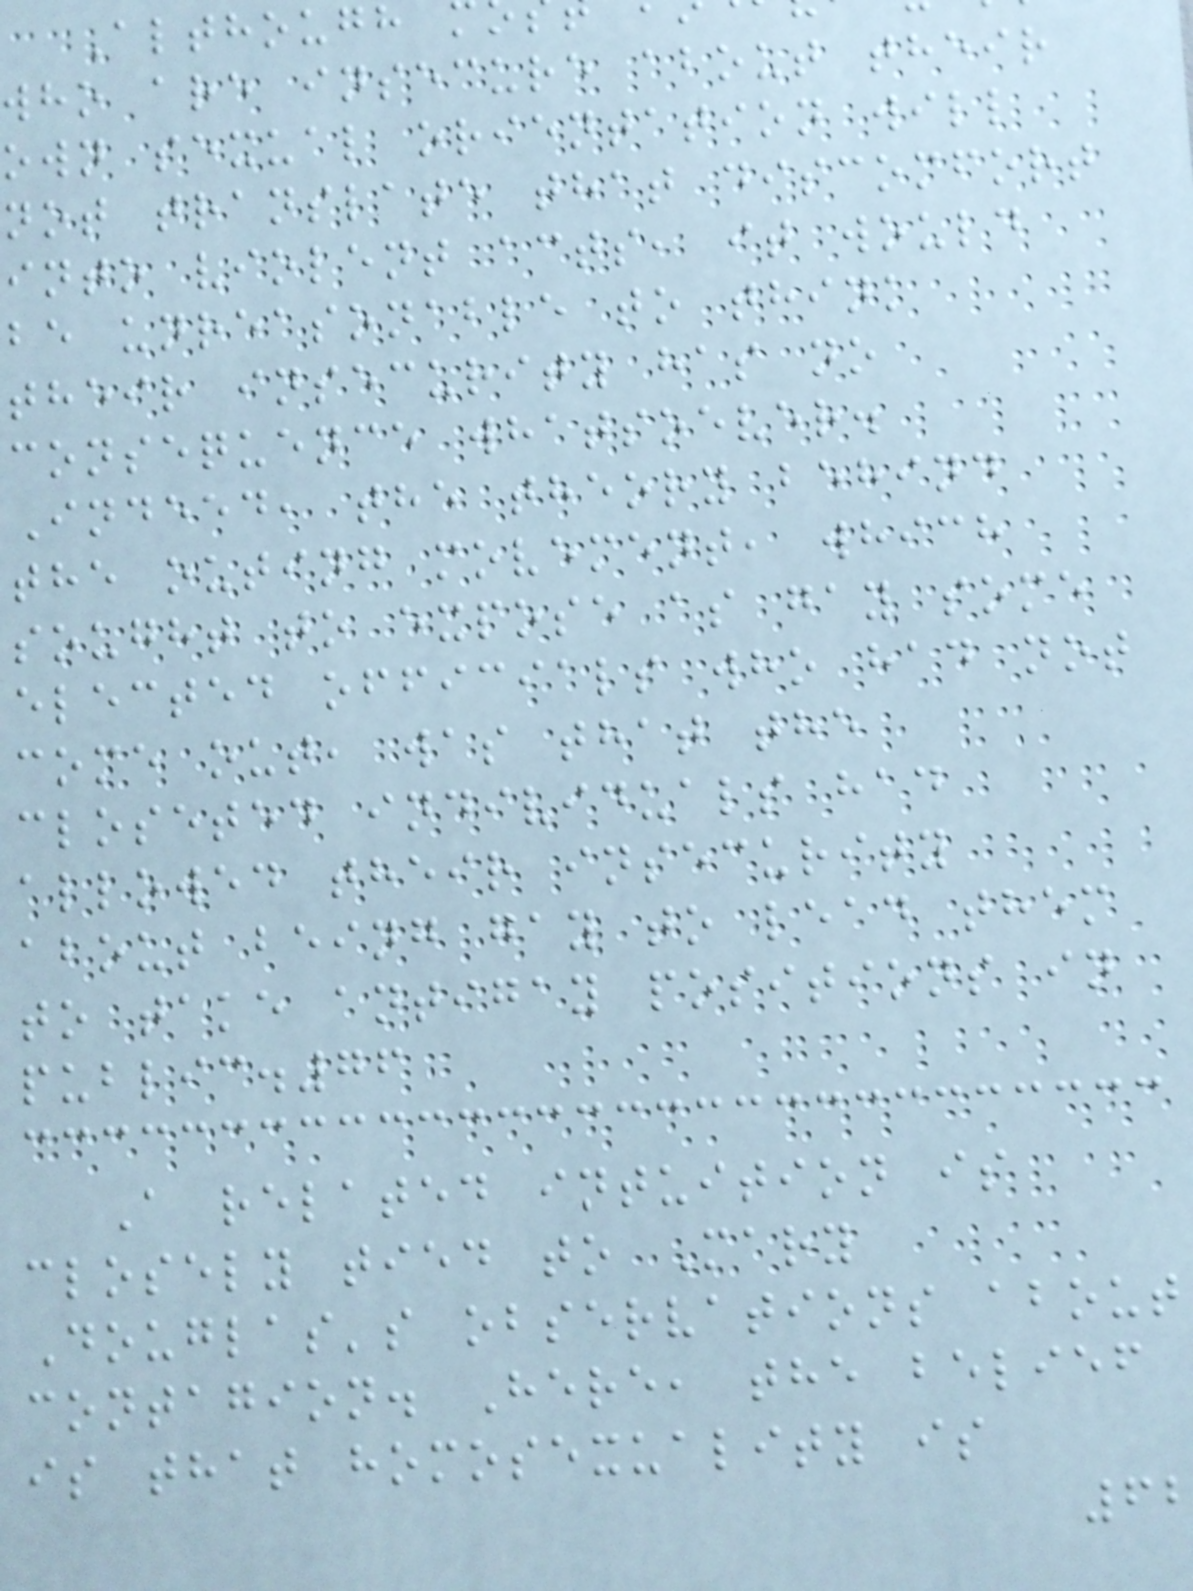Although
who are insecure about their
own sexual orientation will
not translate that discomfort
into violent acts, it would
be unreasonable to think
their insecurity has no
consequence whatsoever.
Indeed, the theory behind
the outing movement, which
sought to expose as gay some
elected officials who had not
come out, was that the
closeted individuals had
allowed their insecurity
about being gay to lead them
to take antigay positions in
public.76
A related intuition is
closely tied to Mary
Douglas's observations about
contagion. Here, the belief
is that homosexuality is
